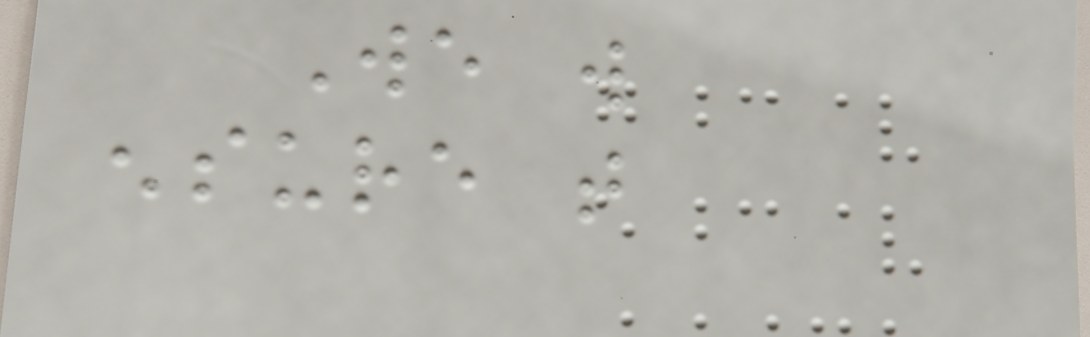We will
ensure that
